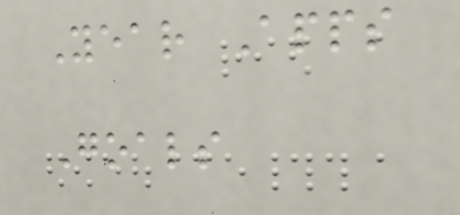Year Apps
Goals
